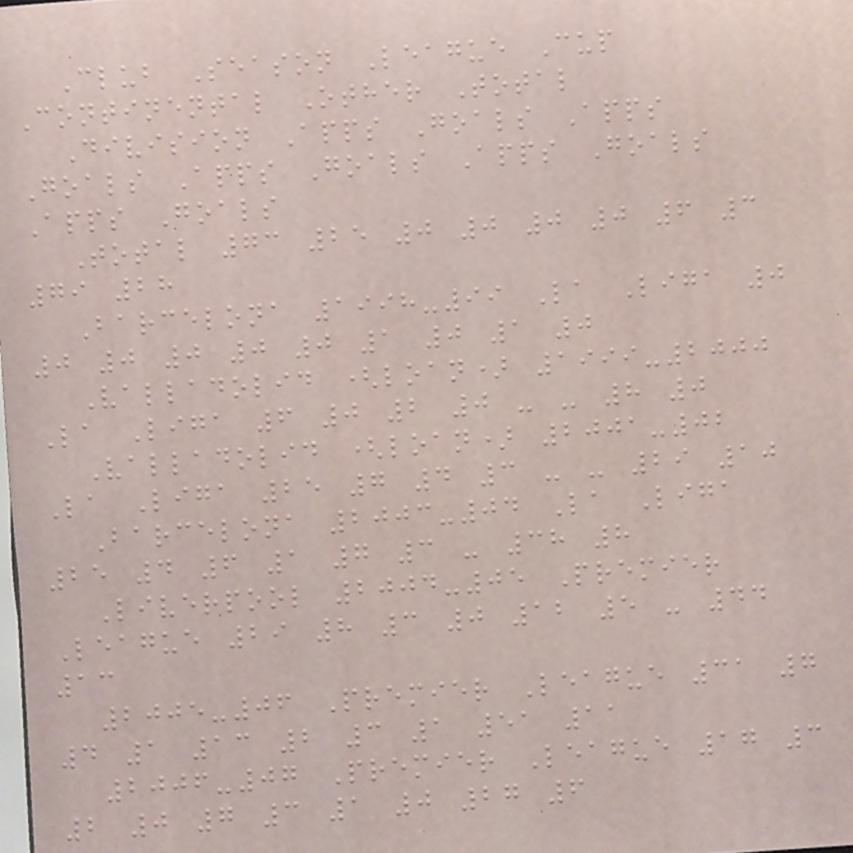Club Season League Cup
Continental Other Total
Division Apps Goals Apps
Goals Apps Goals Apps Goals
Apps Goals
Total 73 25 0 0 0 0 6 3
79 28
Barcelona 1998-99 La Liga 0
0 0 0 0 0 1 0 1 0
Valladolid (loan) 1999-2000
La Liga 6 0 2 0 - - 8 0
Valladolid (loan) 2001-02
La Liga 25 7 4 3 - - 29 10
Barcelona 2003-04 La Liga
25 4 6 1 7 3 - 38 8
Liverpool 2004-05 Premier
League 29 8 3 0 12 5 - 44
13
2005-06 Premier League 31 7
4 1 13 2 3 1 51 11
2006-07 Premier League 17 3
2 0 7 3 1 0 27 6
